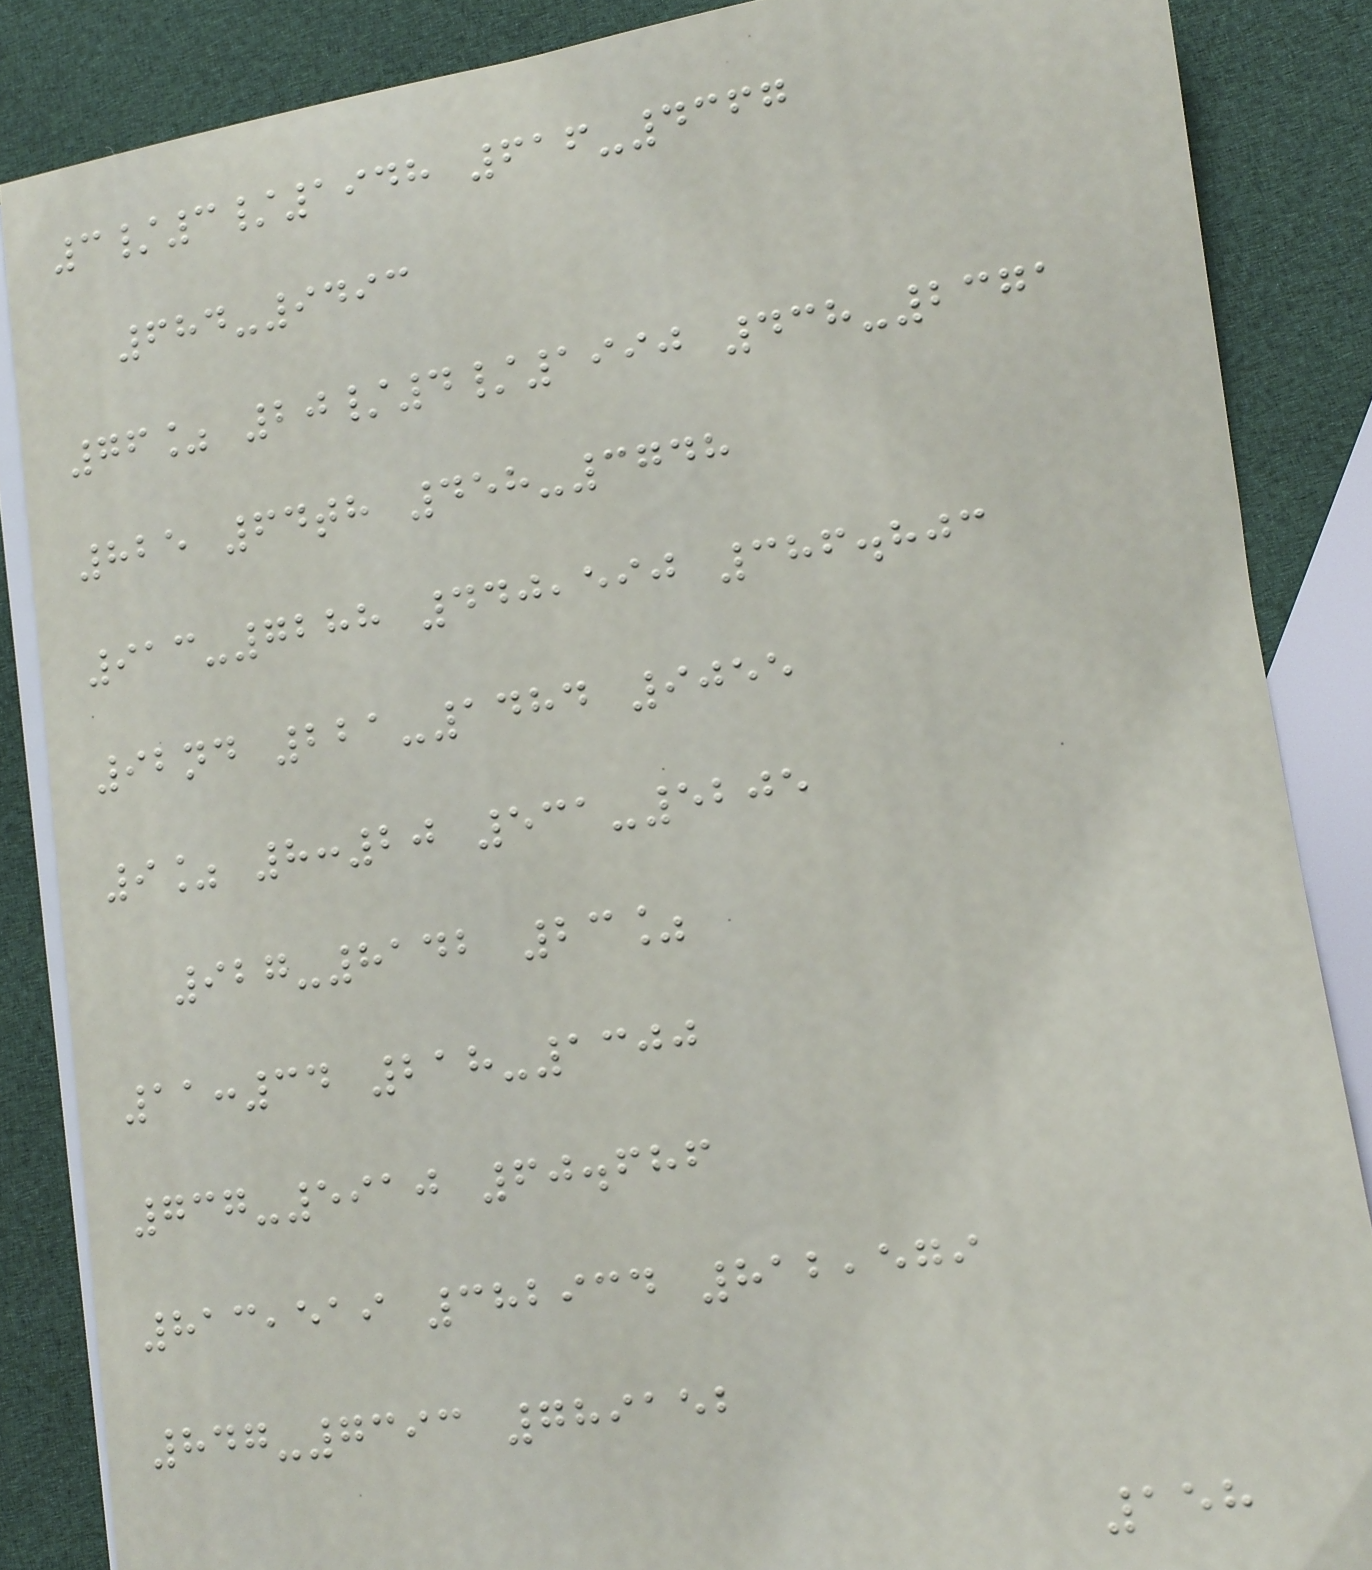3/3/1948 616-4367
684-9493
76% 20/4/1990 438-2371
825 64th 458-3748
913-7288 440,590 386.803
92nd 221-1484 9055
9% 8:20 531-5205
927-8142 23%
11:34 218-1300
737-5910 60.686
813,519 382934 812,579
847-7393 789152
158
